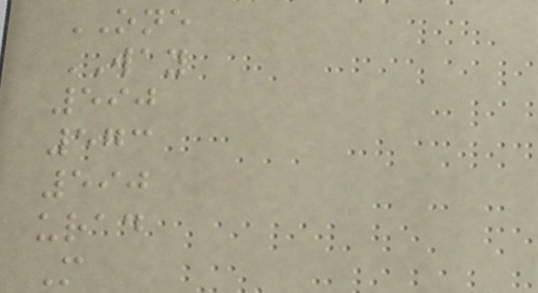ONE
WAY
590
573
590
urad
M
